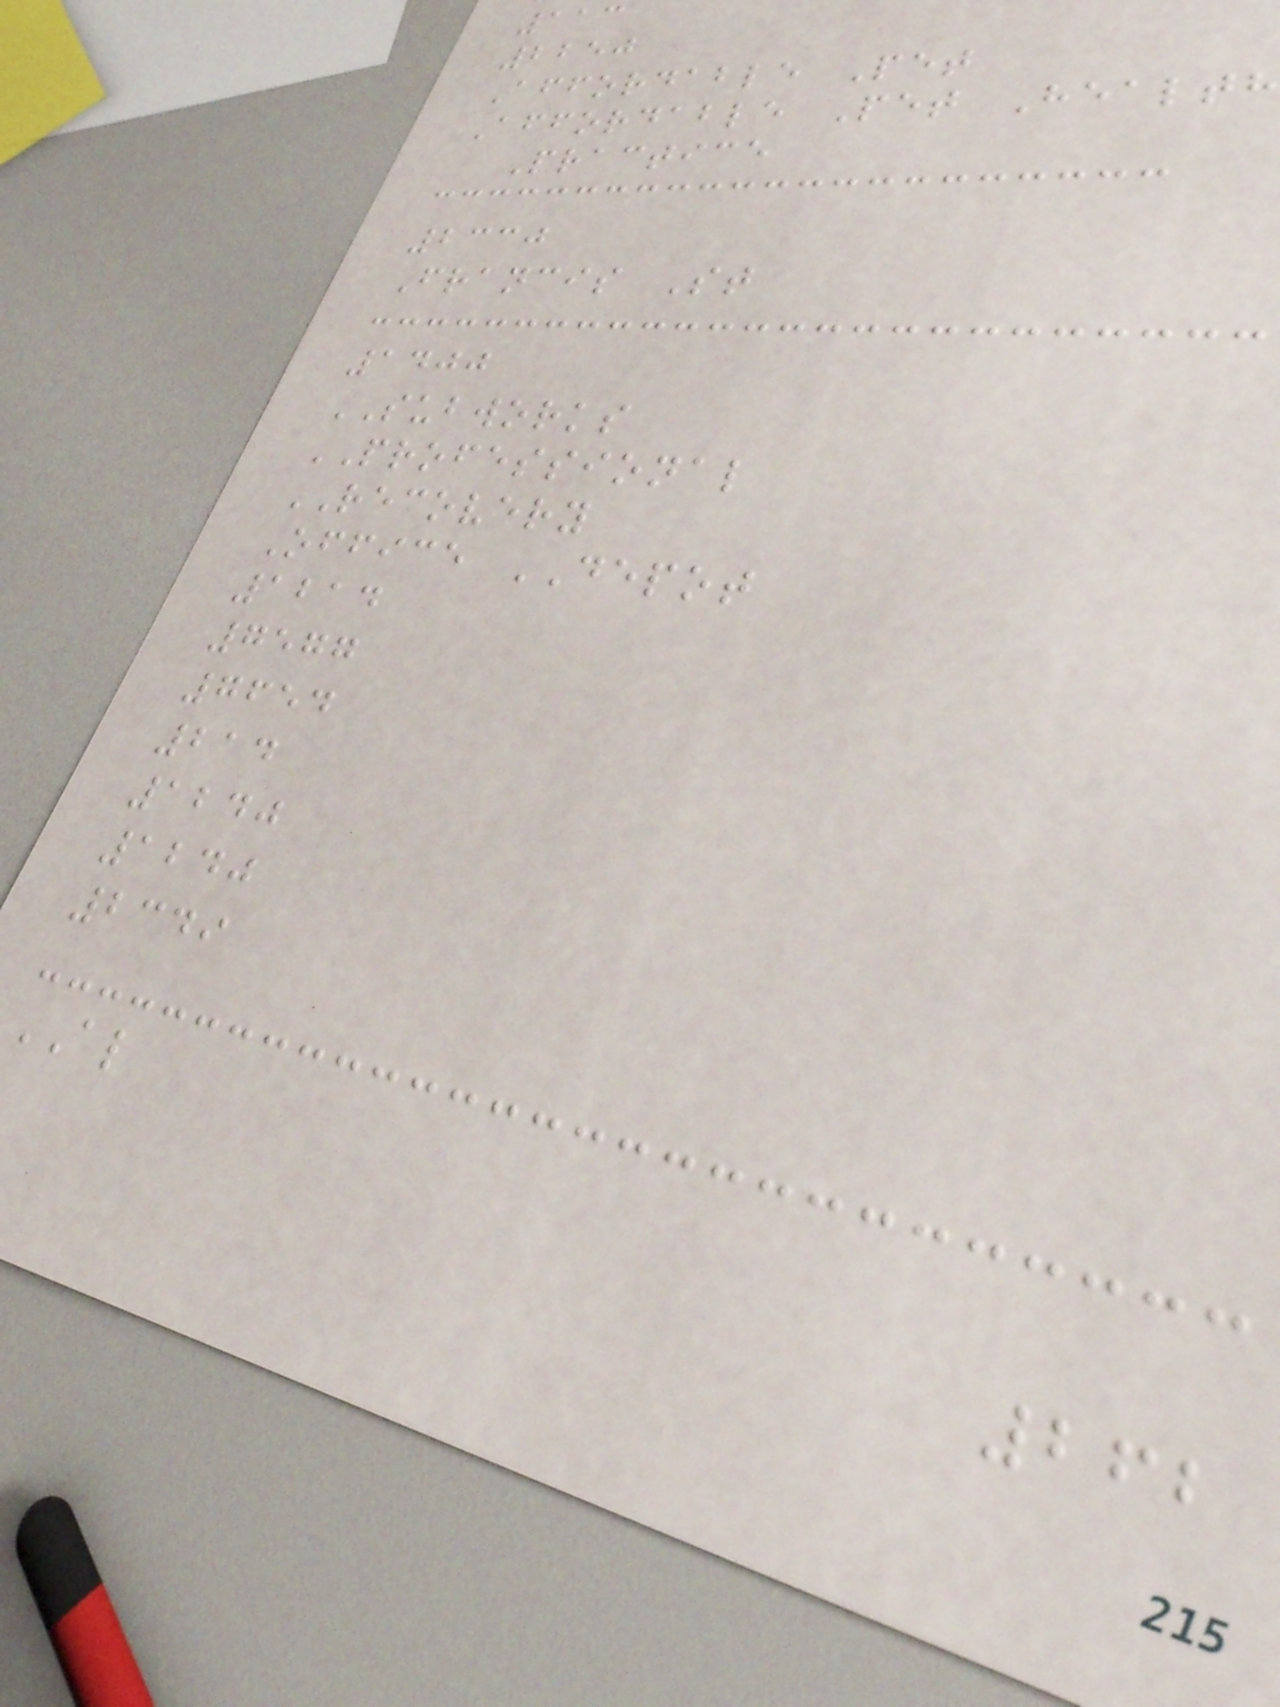113
2250
Affordable Pet
Affordable Pet Health
Practice
2330
Francis St
1400
SUBWORKS
PROFESSIONAL
RECOVERY
Office DEPOT
1214
7577
7654
214
1240
1240
2349
AL
262
